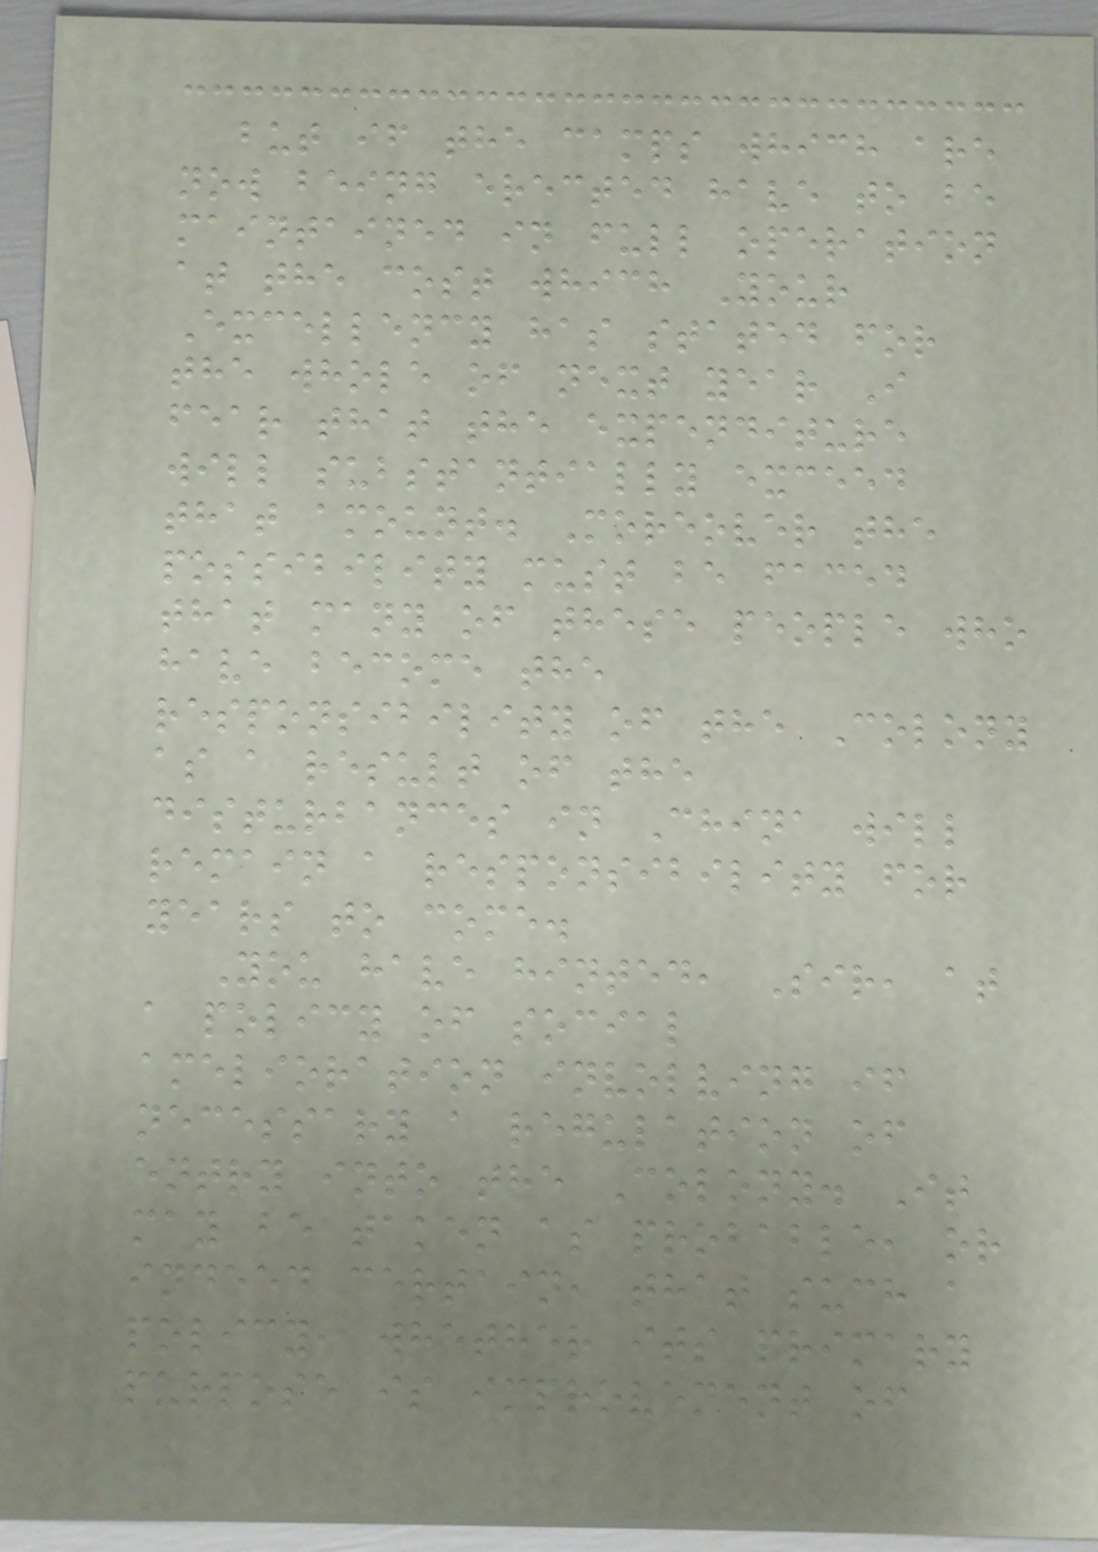but if the camps which are
now being erected have to be
maintained in full operation
at the cost which Your
Excellency has stated for
the whole of next year I
fear that the expenditure
will substantially exceed
that amount. Moreover the
possibility must be faced
that many of these people who
have become the
responsibility of the Colony
as a result of the
disturbances in China will
remain a responsibility for
years to come.
You have hinted, Sir, at
a policy of social
amelioration involving if
necessary a regulation of
entry into the Colony. It
may be taken as probable, or
indeed certain, that such a
policy, whether its primary
purpose is improvement of
